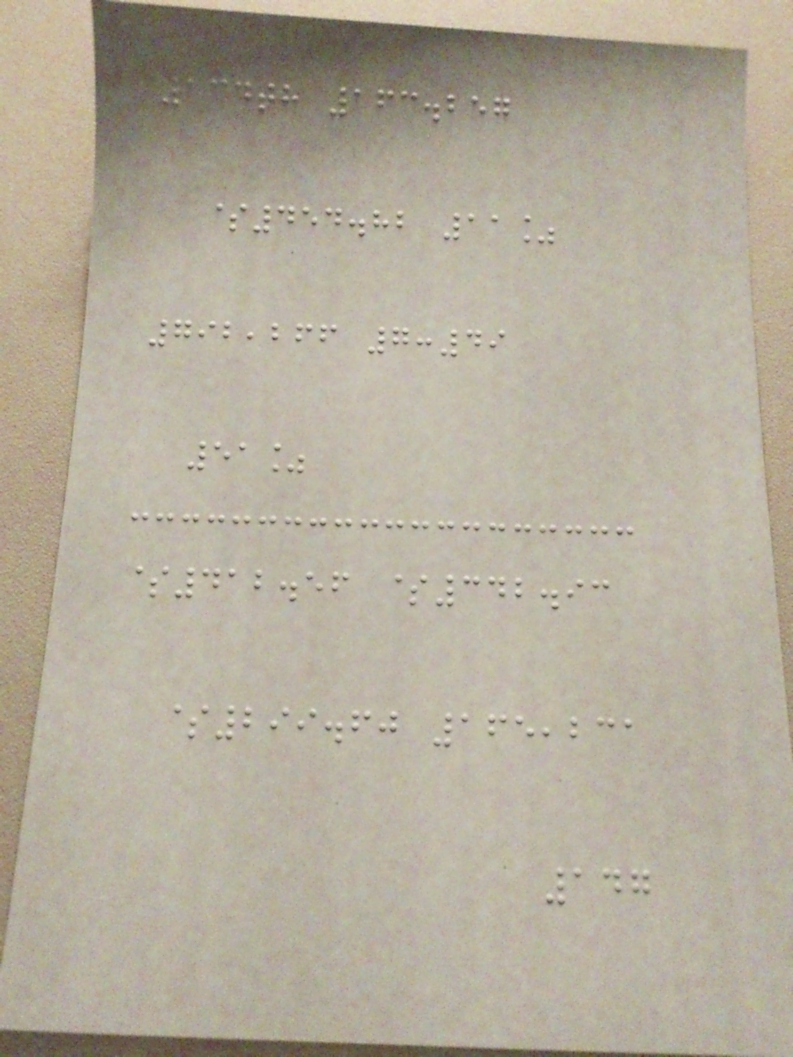134th 163.257
$454.82 11%
792,266 7:49
51%
$412.56 $342.93
$299.60 165,231
147
